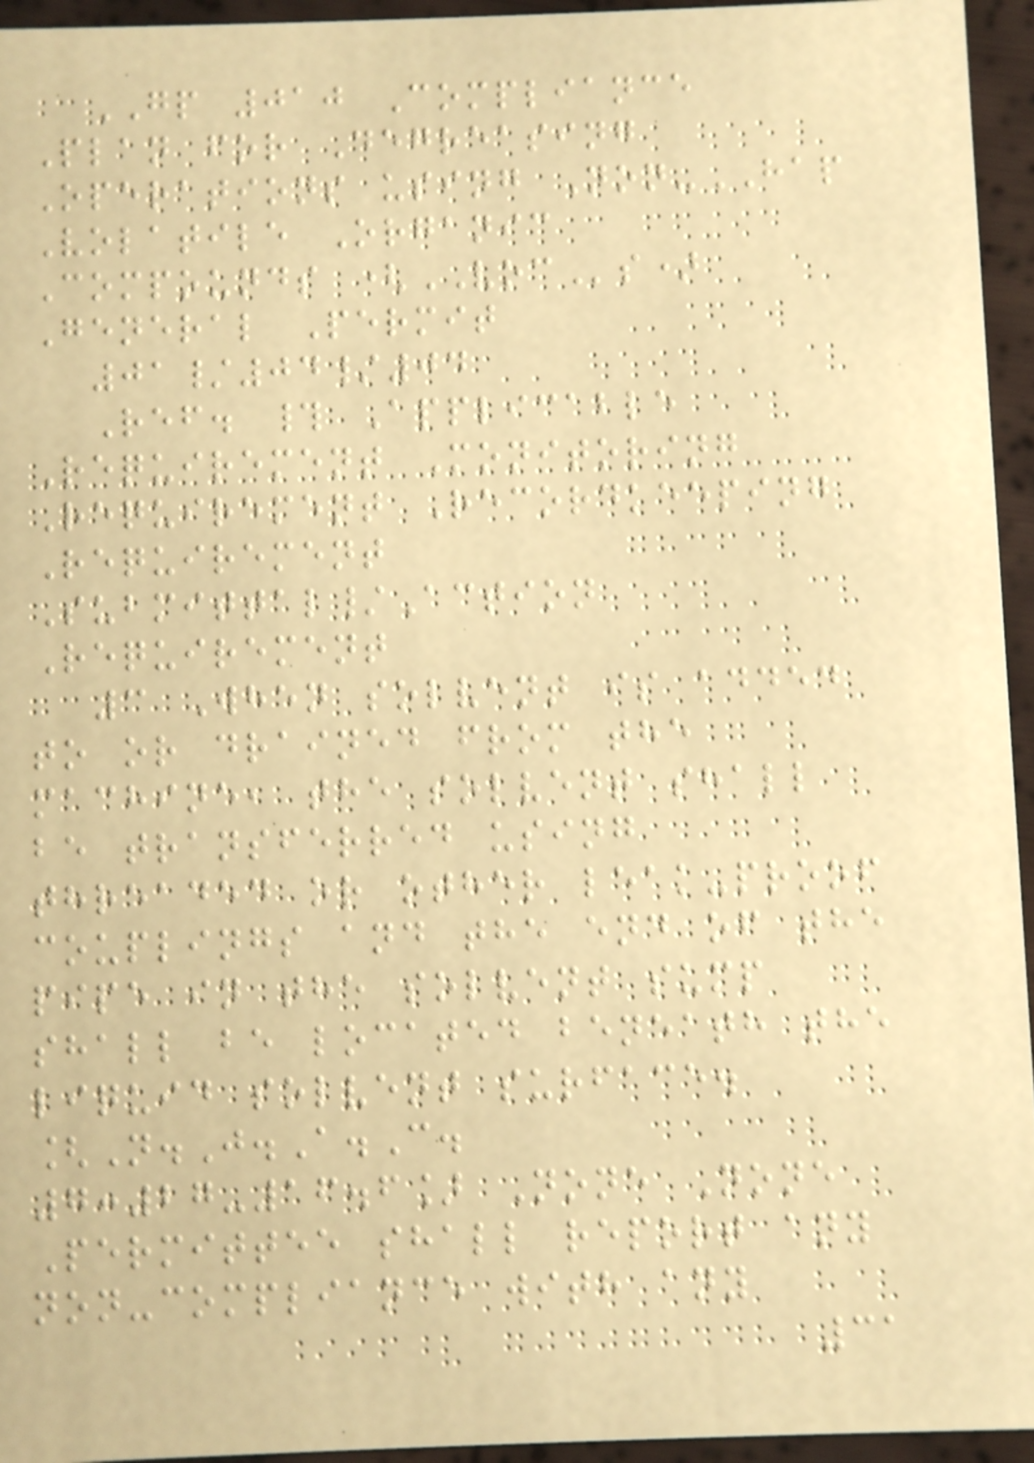GP 010 Compliance
Plan for Degreasing
Operations using Non-HAP
Volatile Organic
Compounds (VOCs)
General Permit
01/04/04
Ref. # Applicable
Requirement Monitoring
Requirement Recordkeeping
Requirement
Submittal/Action
Requirement
3 When solvent is added
to or drained from the
machine, the solvent shall
be transferred using
threaded or other leak-proof
couplings and the end of the
pipe in the solvent sump
shall be located beneath the
liquid solvent surface.
[N.J.A.C.
7:27-16.6] None None
Permittee shall report any
non-compliance with any
31
